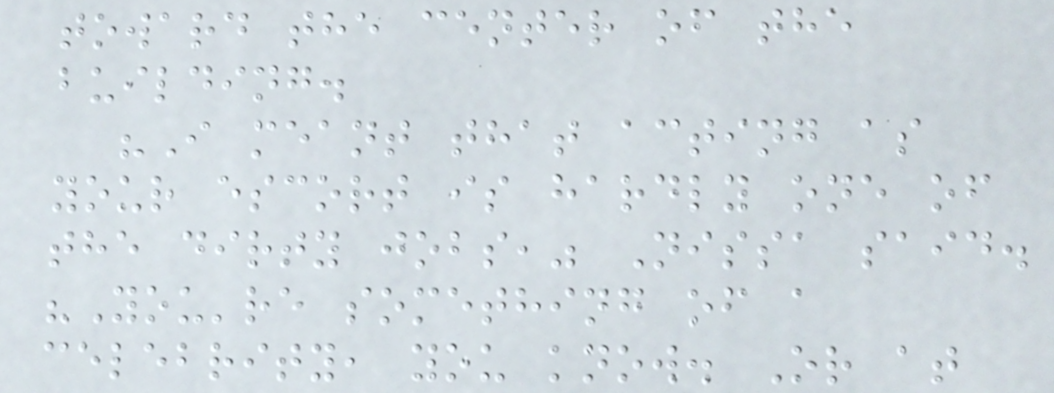toward the center of the
building.
"I meant that acting as
your escort is hardly one of
the dirty jobs," Nissa said.
"You're something of a
celebrity, you know. Or at
